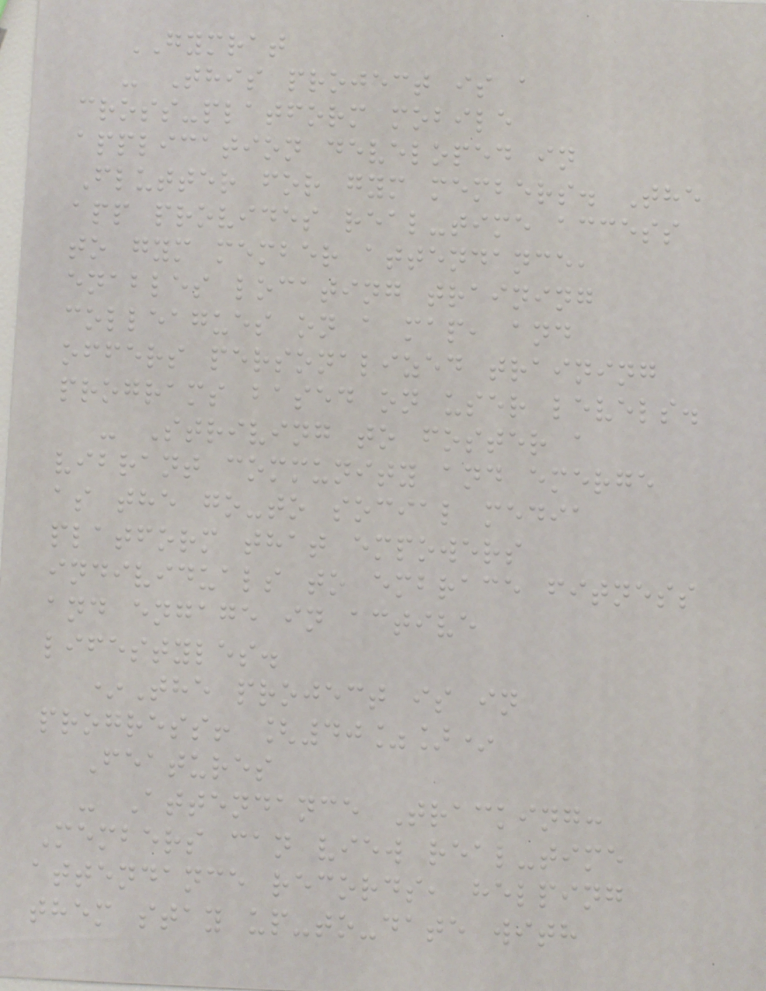GYMRAT
- This project is a
cross-platform mobile
application developed in
Flutter for gym members. The
app provides real-time access
to gym member attendance,
enables locating training
colleagues on a map, and
offers personalized training
programs based on user levels.
- Striving to foster a
vibrant community and emerge
as the go-to social media
platform that empowers
individuals to embrace fitness
and engage in active
lifestyles.
*The project is in
progress! [40%]*
Features
- Attendance Tracking:
Members can view real-time
attendance records, helping
them stay up-to-date with
